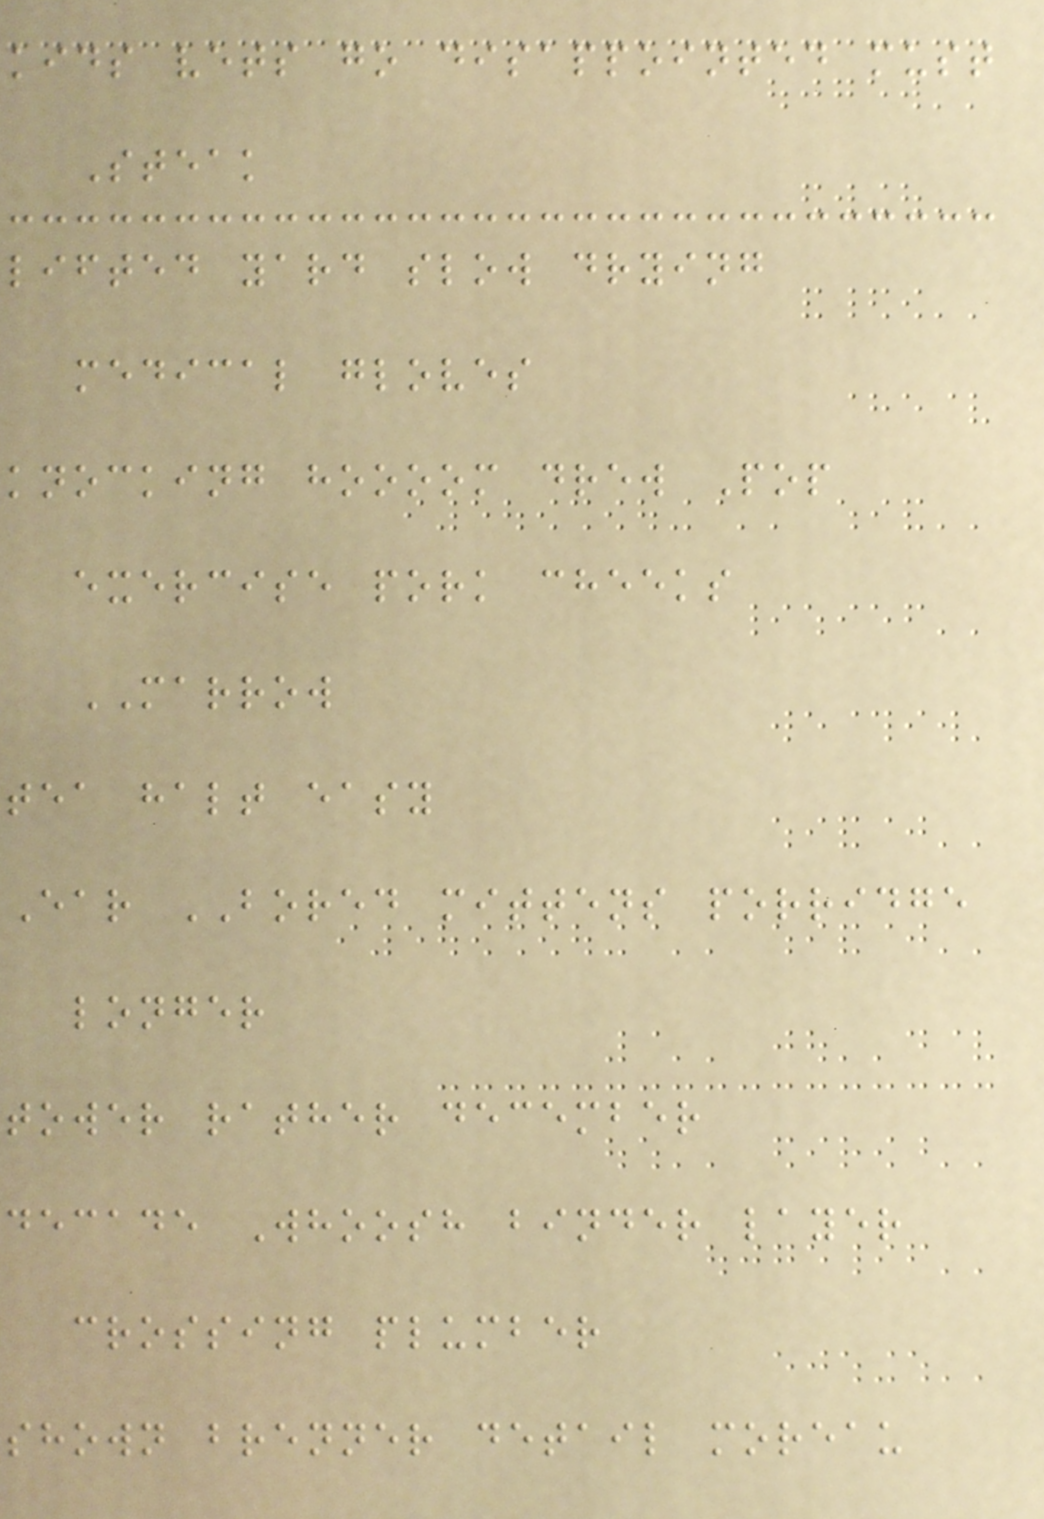kids vets go disappointed must
Steak
lifted yard slow drying
medical gloves
knocking hoooom drew Pop
exercise pork cheeks
MARROW
tea halt easy
Ear BORED mittens porridge
longer
tower rather december
decade Whoosh binder layer
crossing plumber
shown brenner detail moreau
